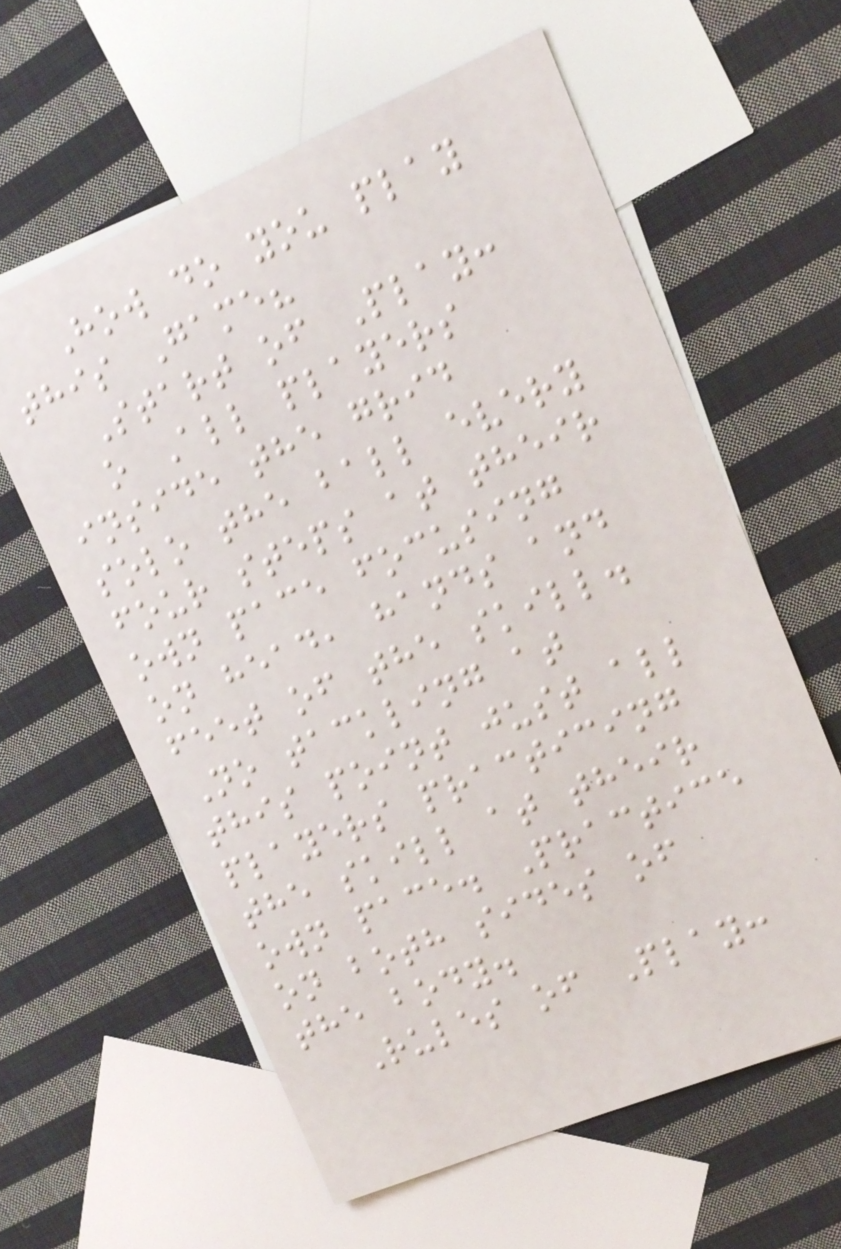How do you play
this Game?
Start of Play:
o All players
inside the grid
solo the ball every
four steps at their
own pace focusing
on head, hands and
feet of the skill.
No tackling at
this point just all
players practicing
the skill at their
own pace. Practice
on both sides of
the body.
Rules of Play:
